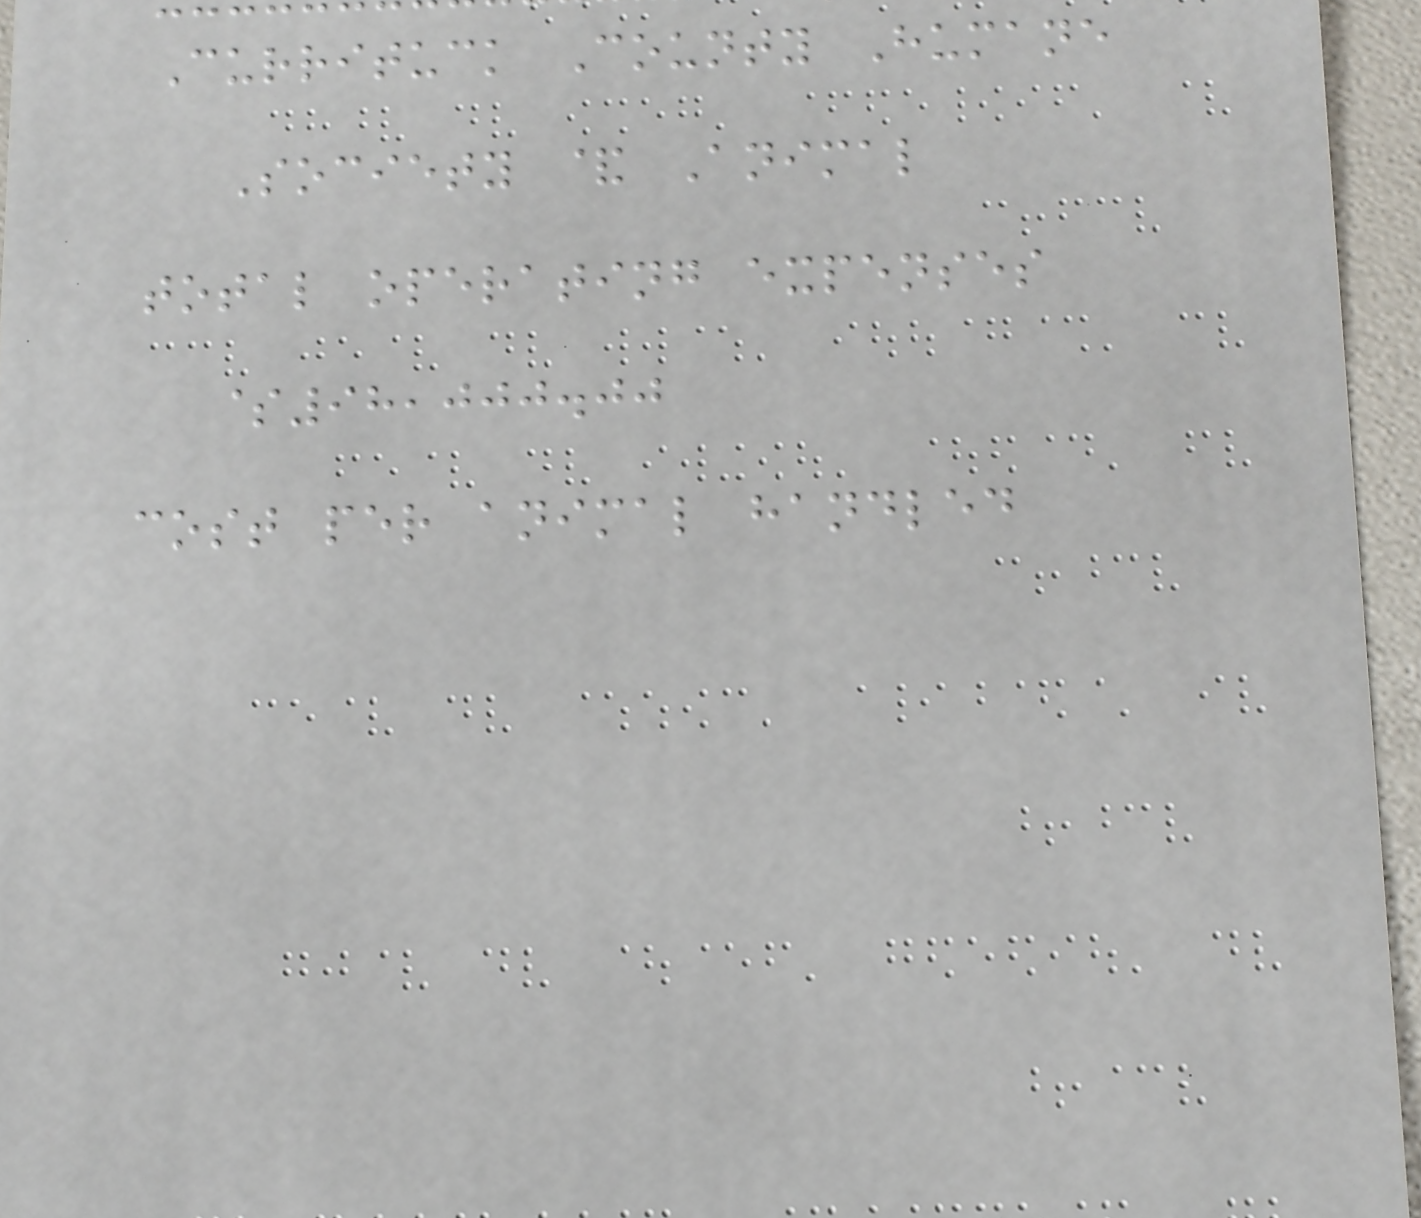Currituck County Humane
Society & Animal
total operating expenses
$98,000.00
cost per animal handled
